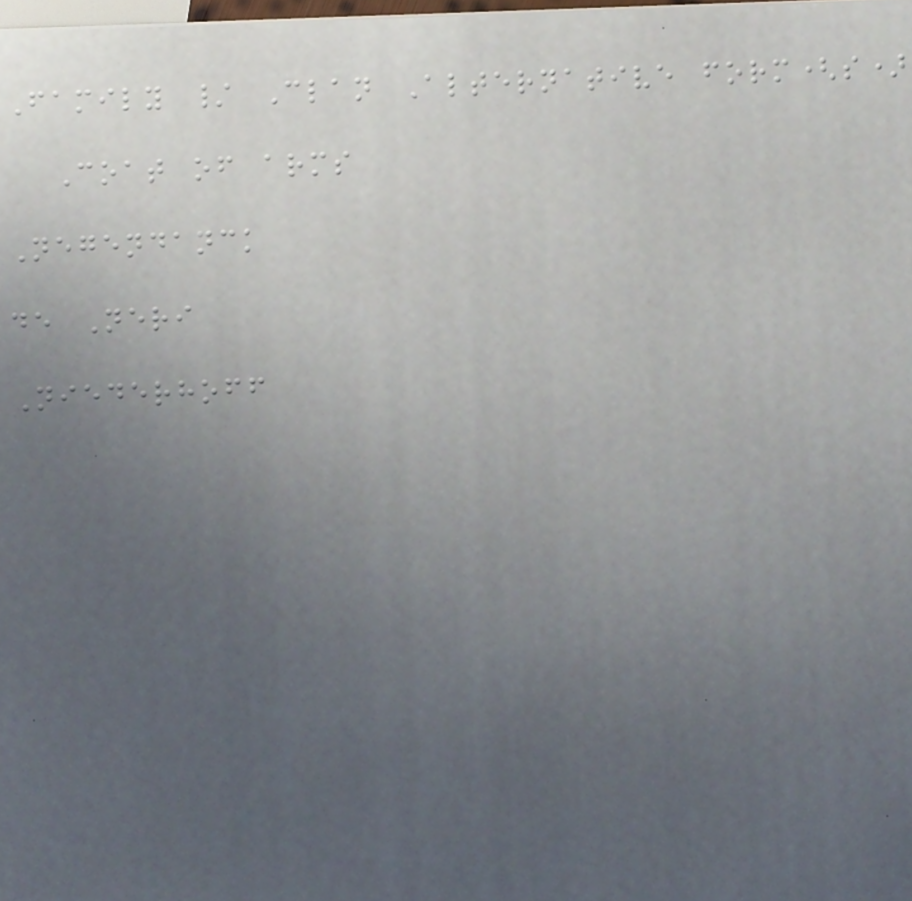Family / Clan Alternative form(s)
Coat of arms
Negendanck
de Neri
Niederhoff
